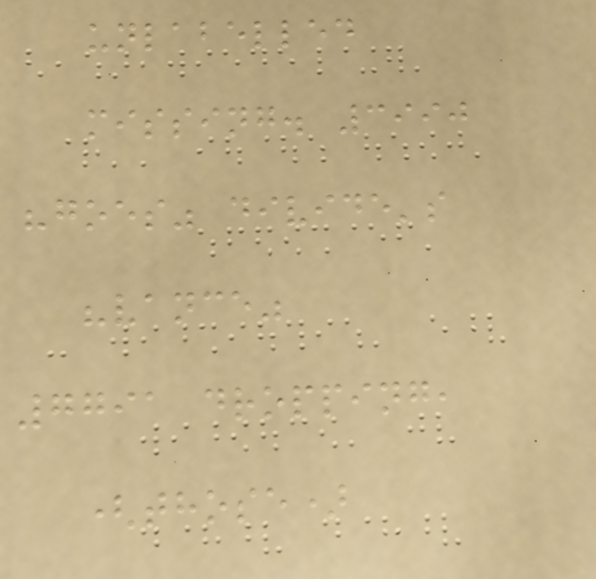unlabelled
missing. 3990
"goes" divide's
"vance"
7791 dropping,
(those)
